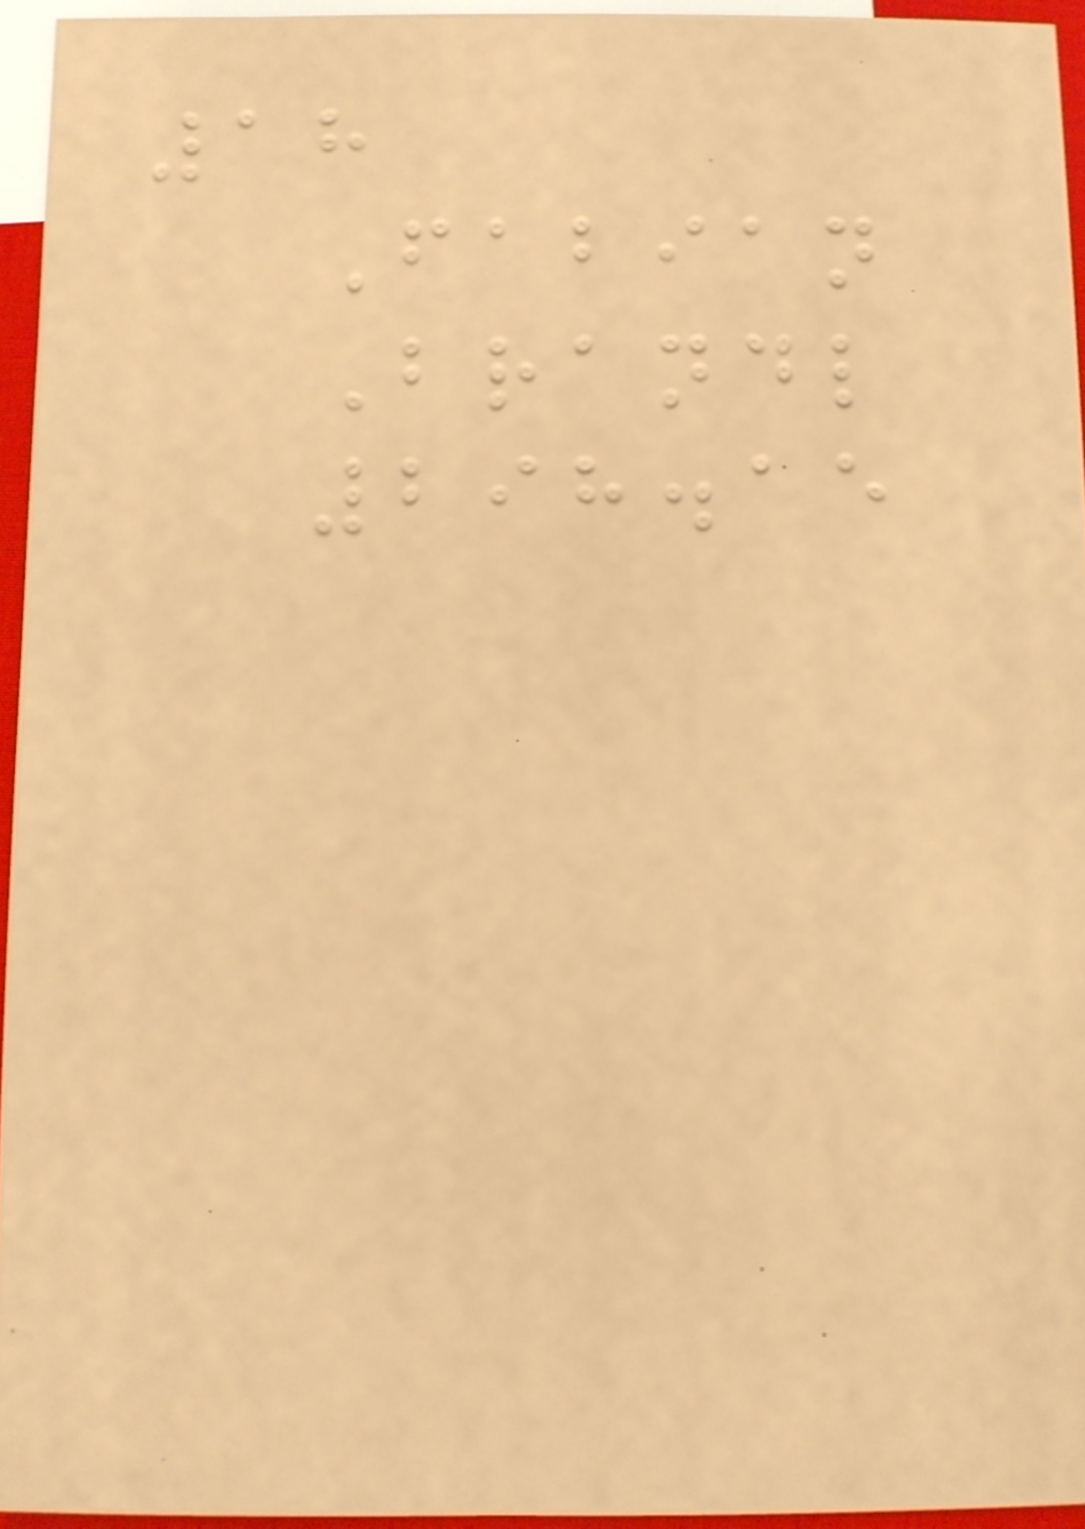18
Fabian
Brandl
298.15
